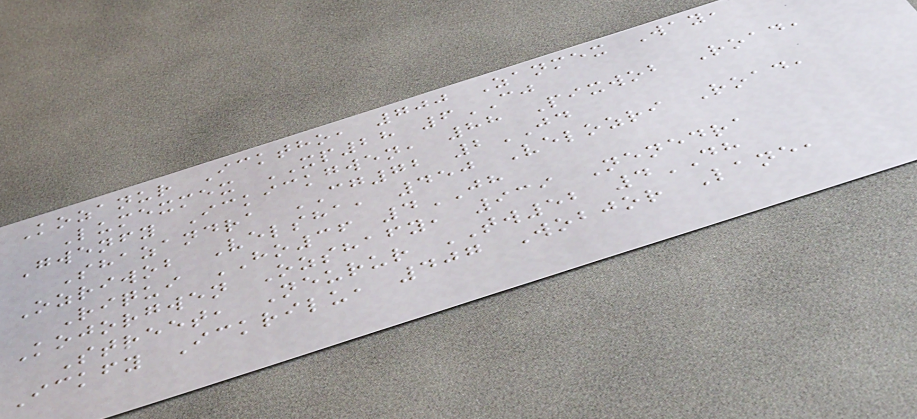Kozanur Icktho, 700 Zanmex Way,
Lumexmex XP28 6CJ
Gwenfy Ickickgwen, 88 Pixwob Road,
Shazandra CG72 2JD
Ozriwob Velsha, 450 Velozri Road,
Riqui HO36 4JH
Kojorgwen Ozshafy, 939 Nenedra
Street, Neurur TW52 4DH
Ickfy Ickrilu, 407 Wobjor Lane,
